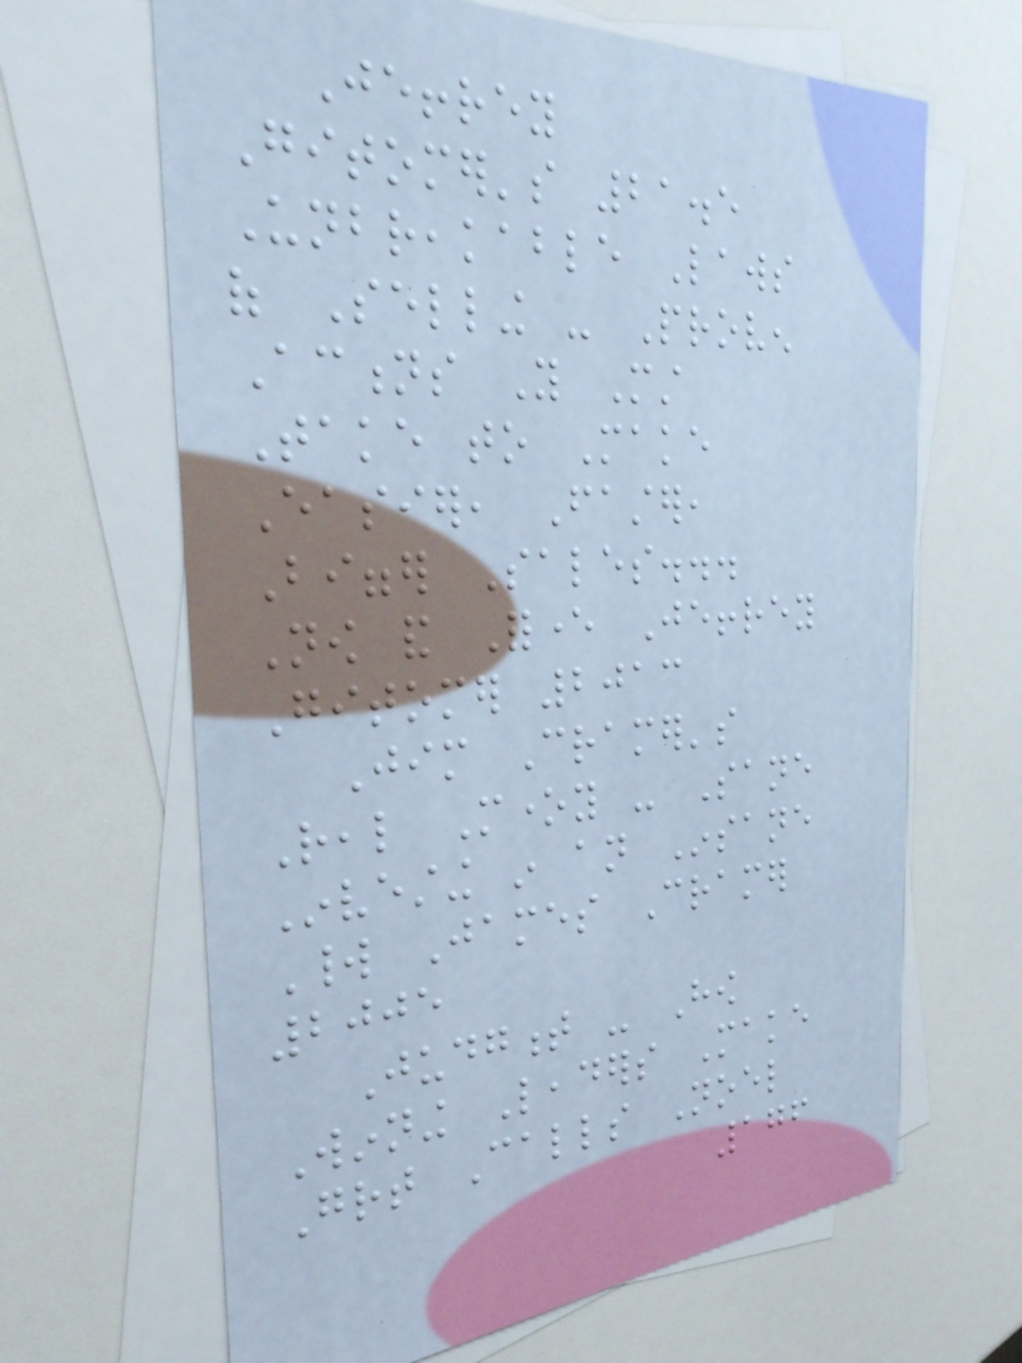Jeffrey
Gitomer's 21.5
Unbreakable Laws
of Selling - Proven
Actions You Must
Take to Make
Easier, Faster,
Bigger Sales...
Now and Forever Jeffrey
Gitomer 2013
Jim Cramer's
Real Money - Sane
Investing in an Insane
World James Cramer
2005
Judgment - How
Winning Leaders Make
Great Calls Noel
176
